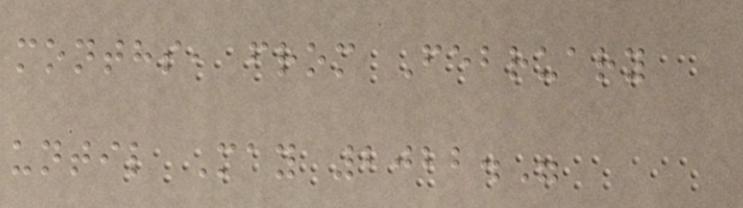months, from February
until May 2022."
